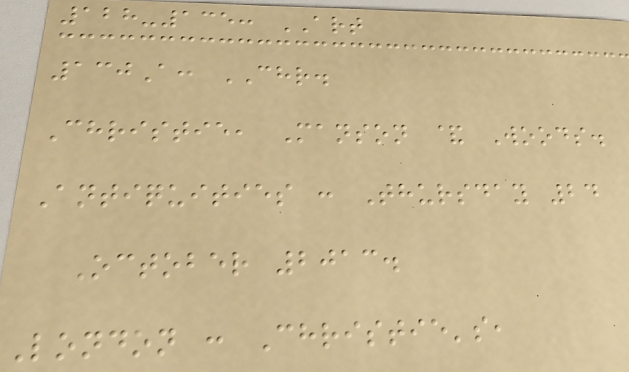128-135: ART
130A: CHR.
Christie, Manson & Woods.
Antiquities : Thursday 24
October 2013.
London : Christie's,
